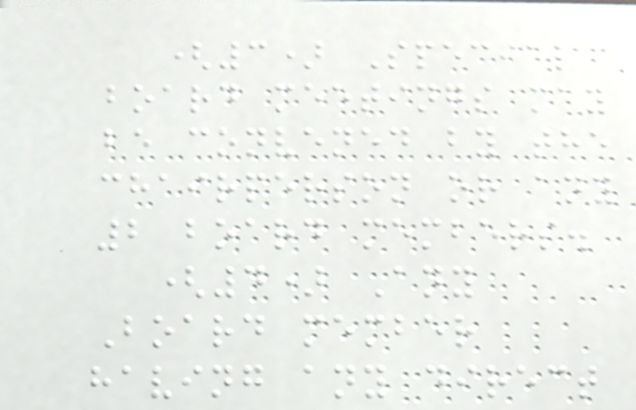(3) Special
board meetings may
be convened by the
chairperson or any
2 board members.
(4) Any
Board member
having any direct
